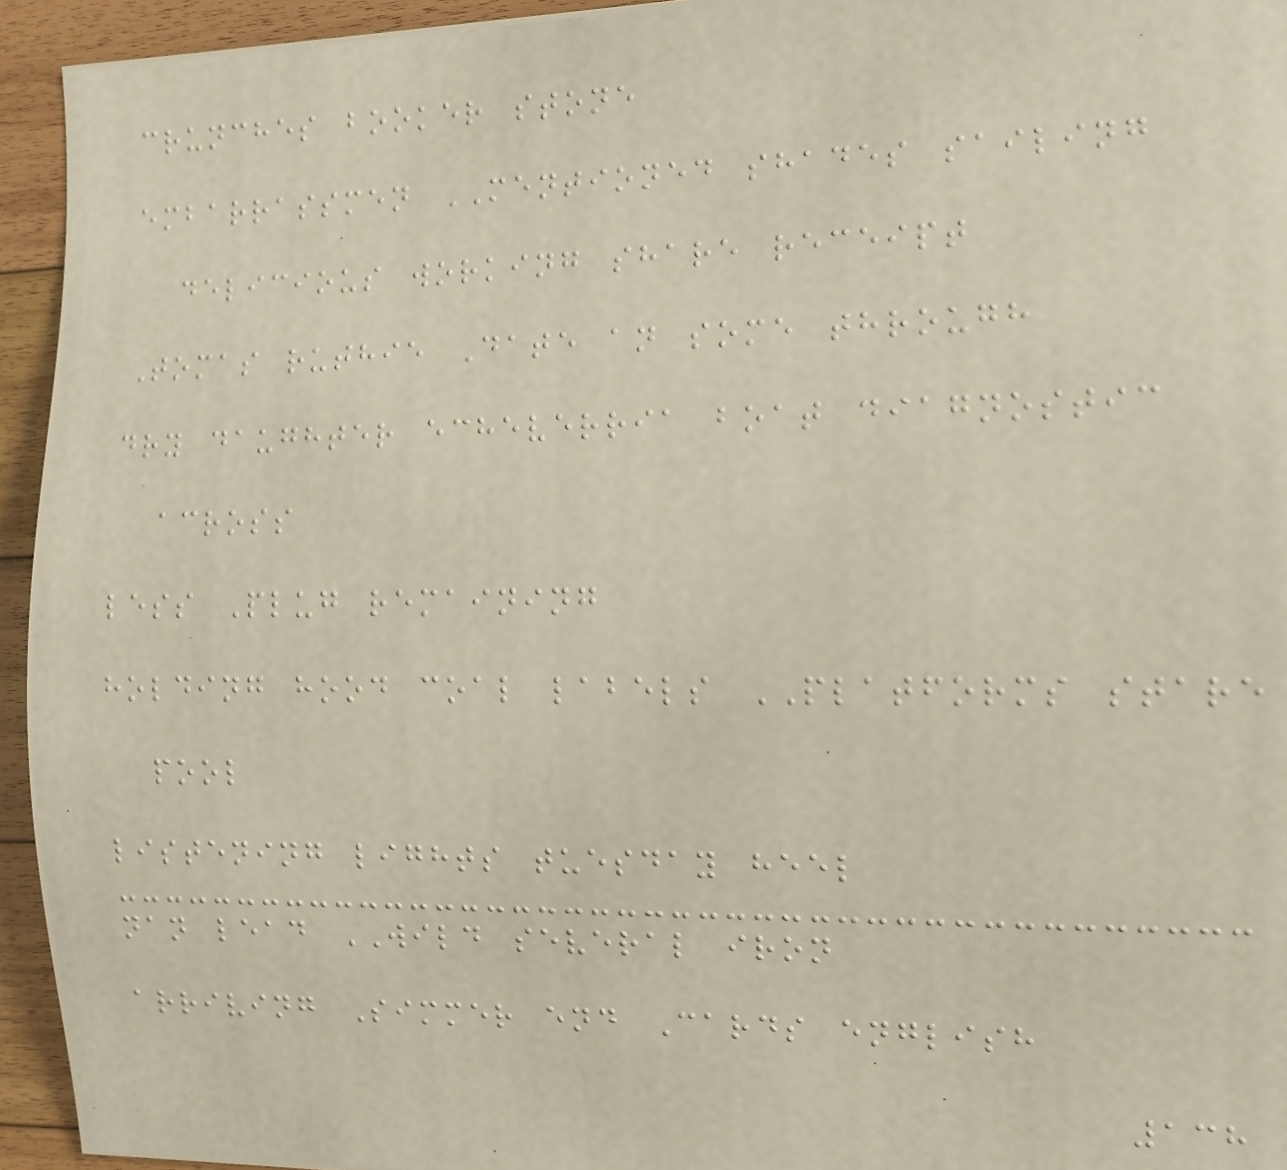crunches booker stone
embarrassmen MENTIONED shades sailing
delicious working share receipt
Tomas ruthie Date an some through
dry daughter echeverria boat diagnostic
across
less Plug remaining
holding hood coal labels PLATFORMS stare
pool
listening lights tuesday heel
nan lead WILD several iron
arriving Simmer end Cards english
138
